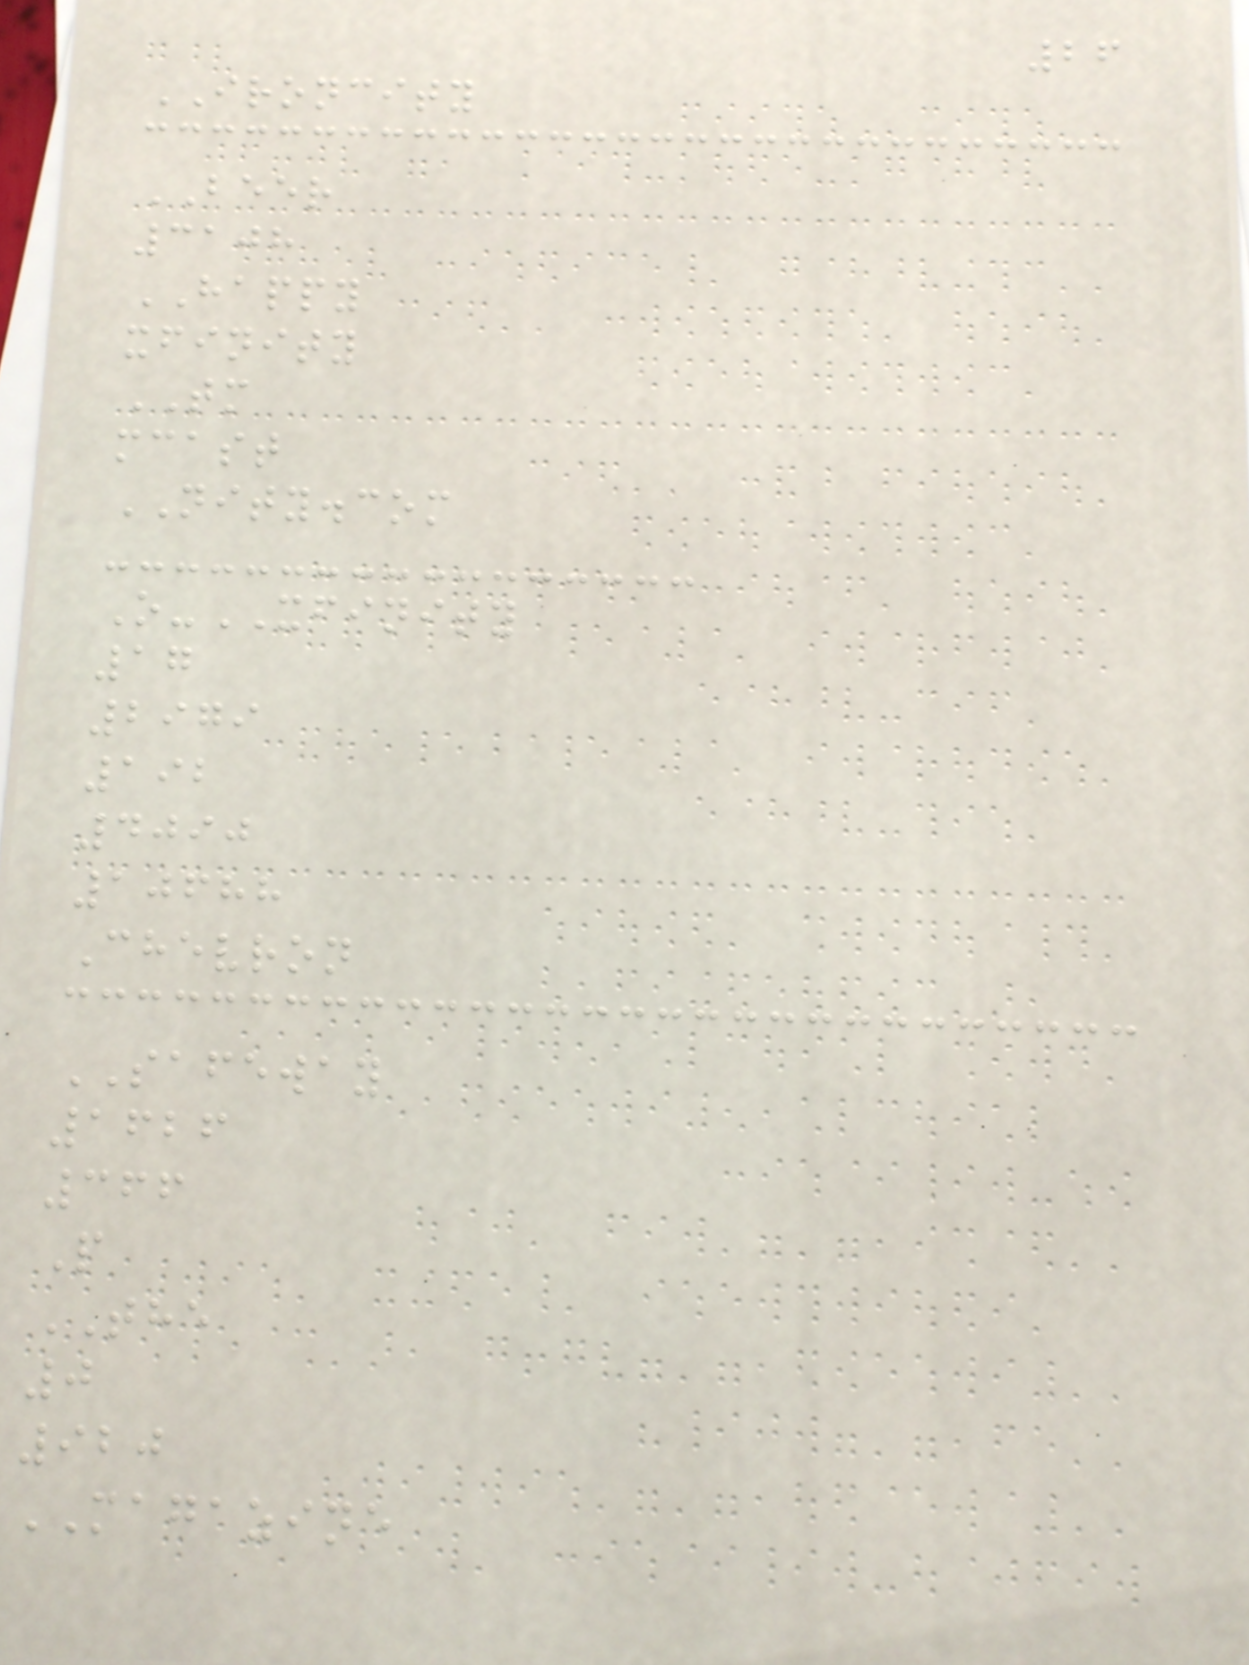26
IRONCITY
BEER
3108
HAPPY
xfinity
TM
mcast
NITY.com
O-XFINITY
17
2979
192
4090
10688
Chevron
SAFEWAY
1626
366
P
THE
0
920
MAGAZINE
